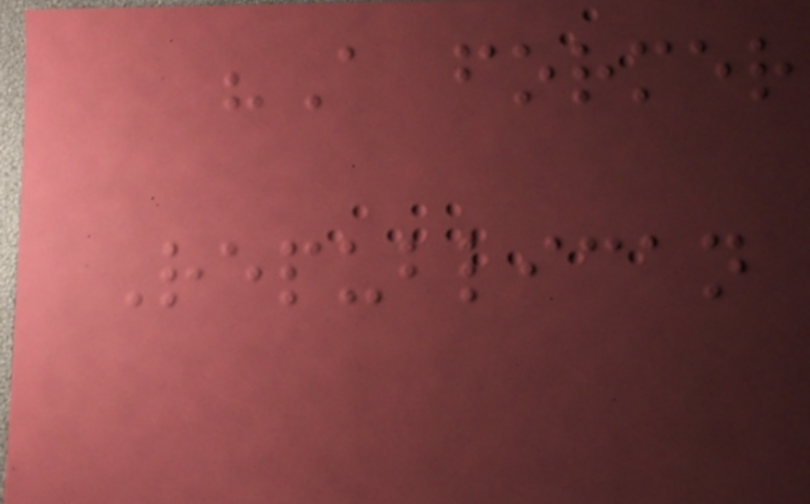"A former
Republican
